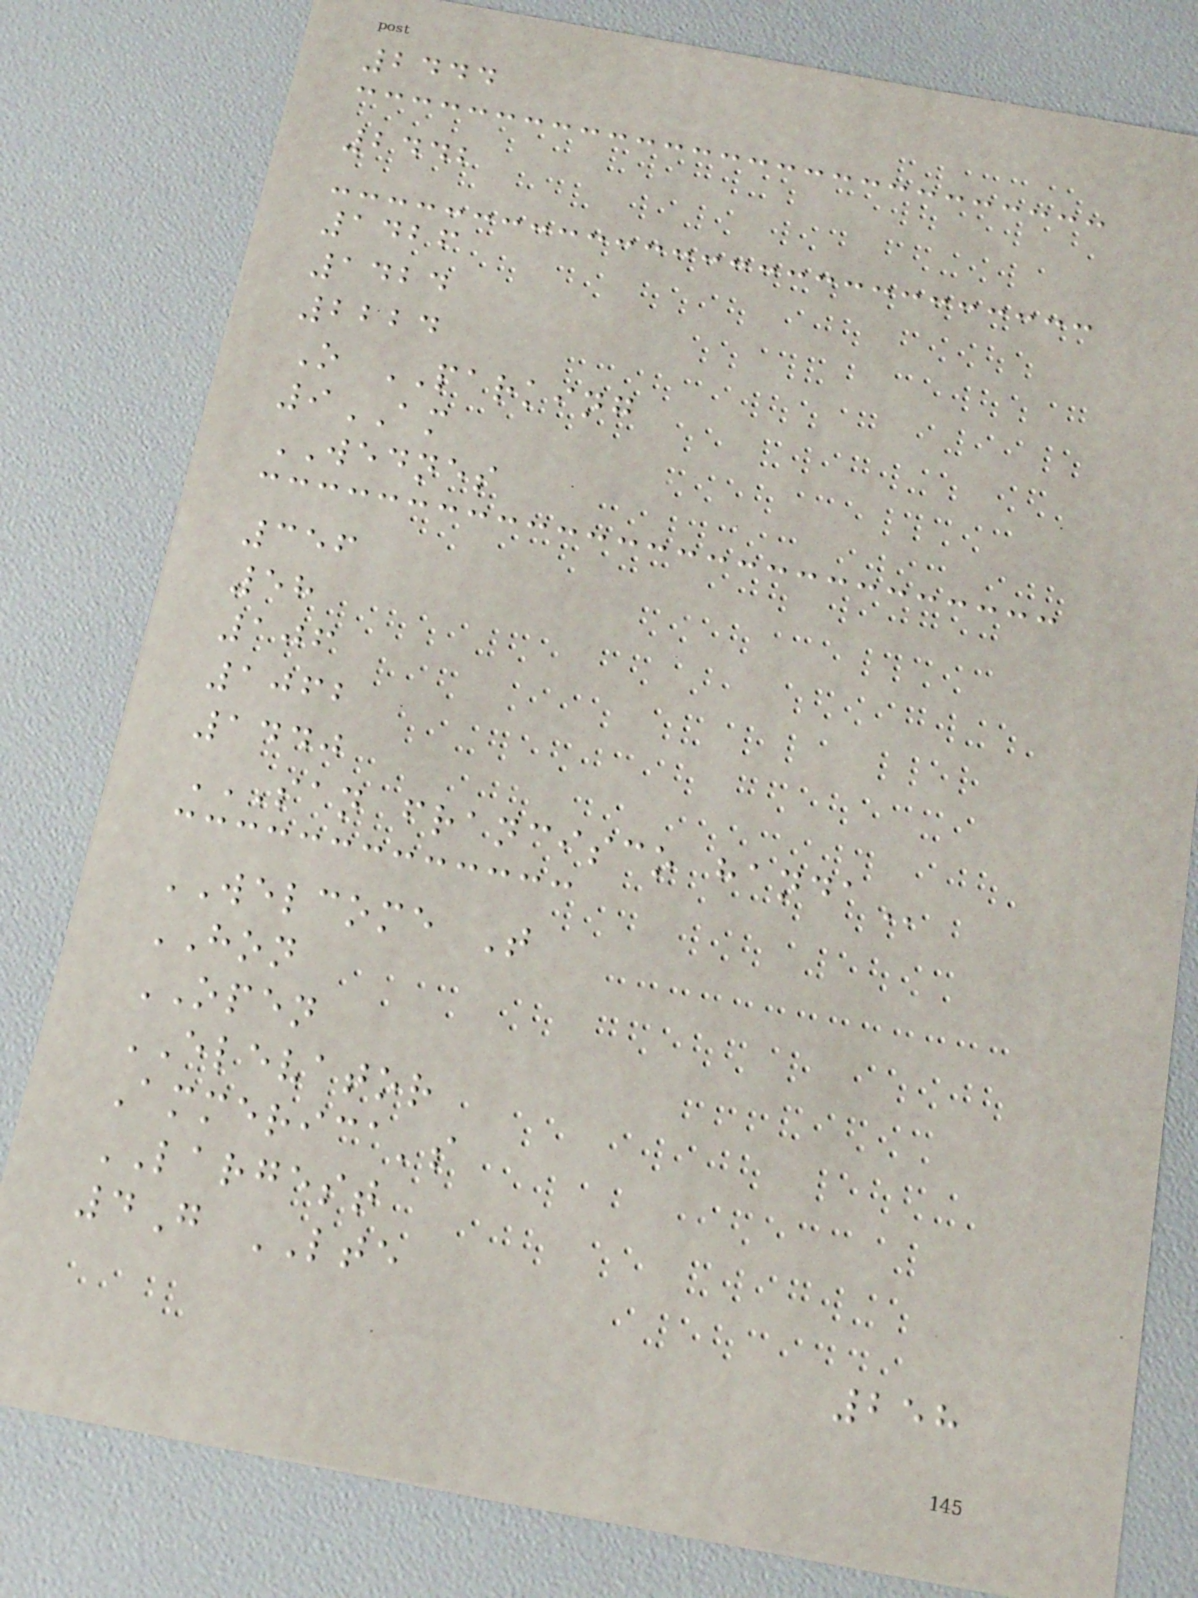2444
2442
1426
1424
2224
O PARKING
9AM
WEDNES
356
58
106
1062
1440
SAN FRANCISCO HANDA
WELCOME T
HON
OPEN
ELEVATOR
Ammerica's
LARGEST
4G LTE
258
